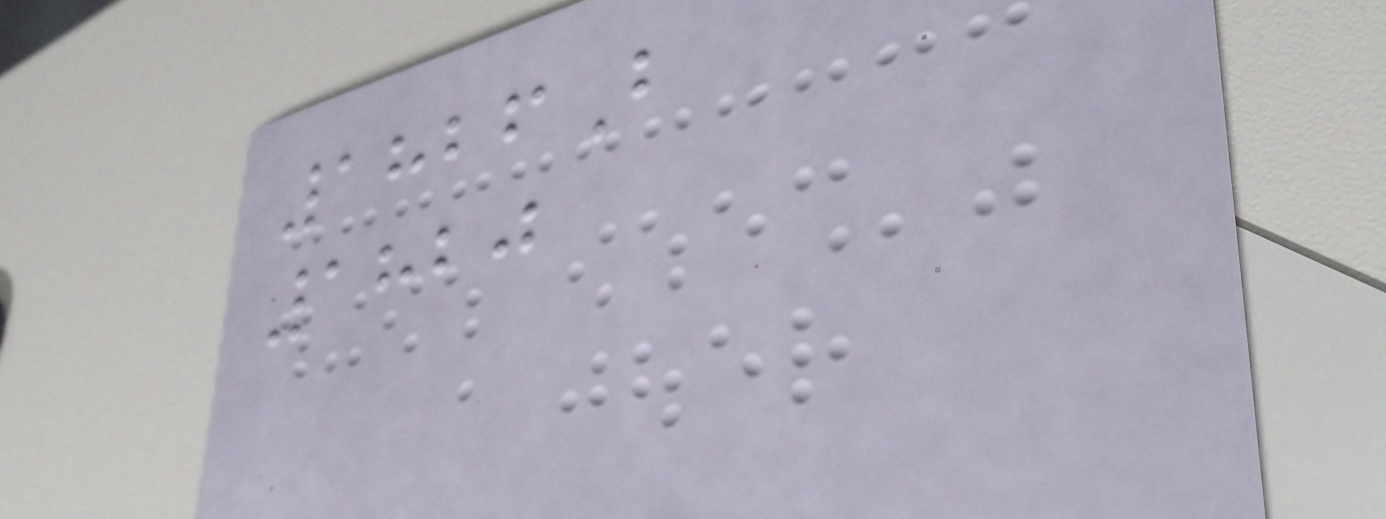1826B
1820
